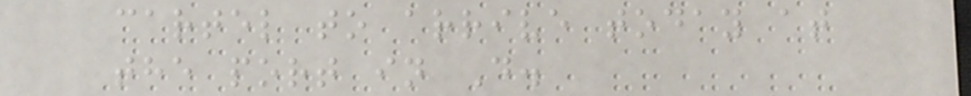cartel to arrive today at
the port in D.
